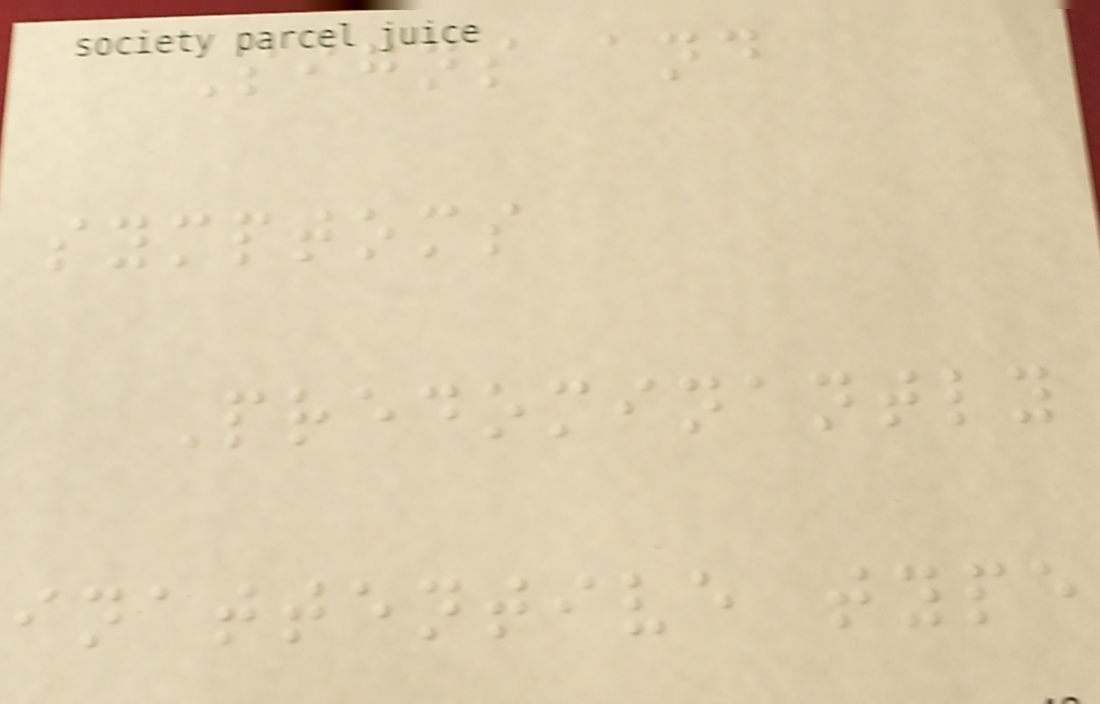Signs and
symptoms
Predominantly
inattentive type
